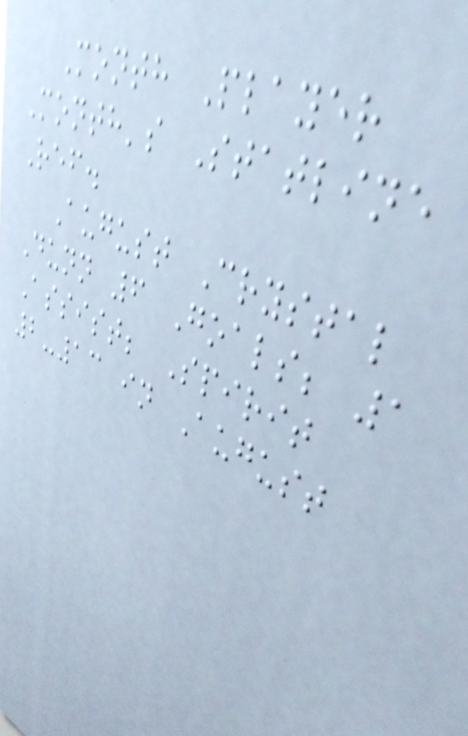Month Player
Month's Statline
Ref.
August Crystal
Dunn 6 Goals; 1
Assist; Spirit
2-13 in August
